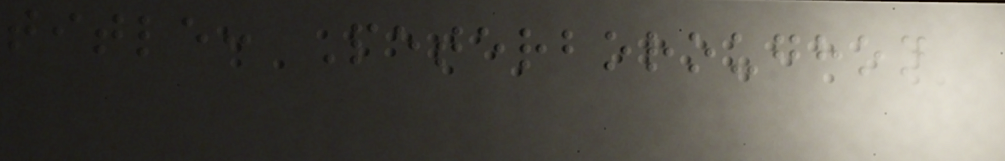title: Peterboroughon
